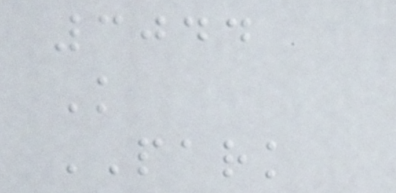3044
K
PARK
